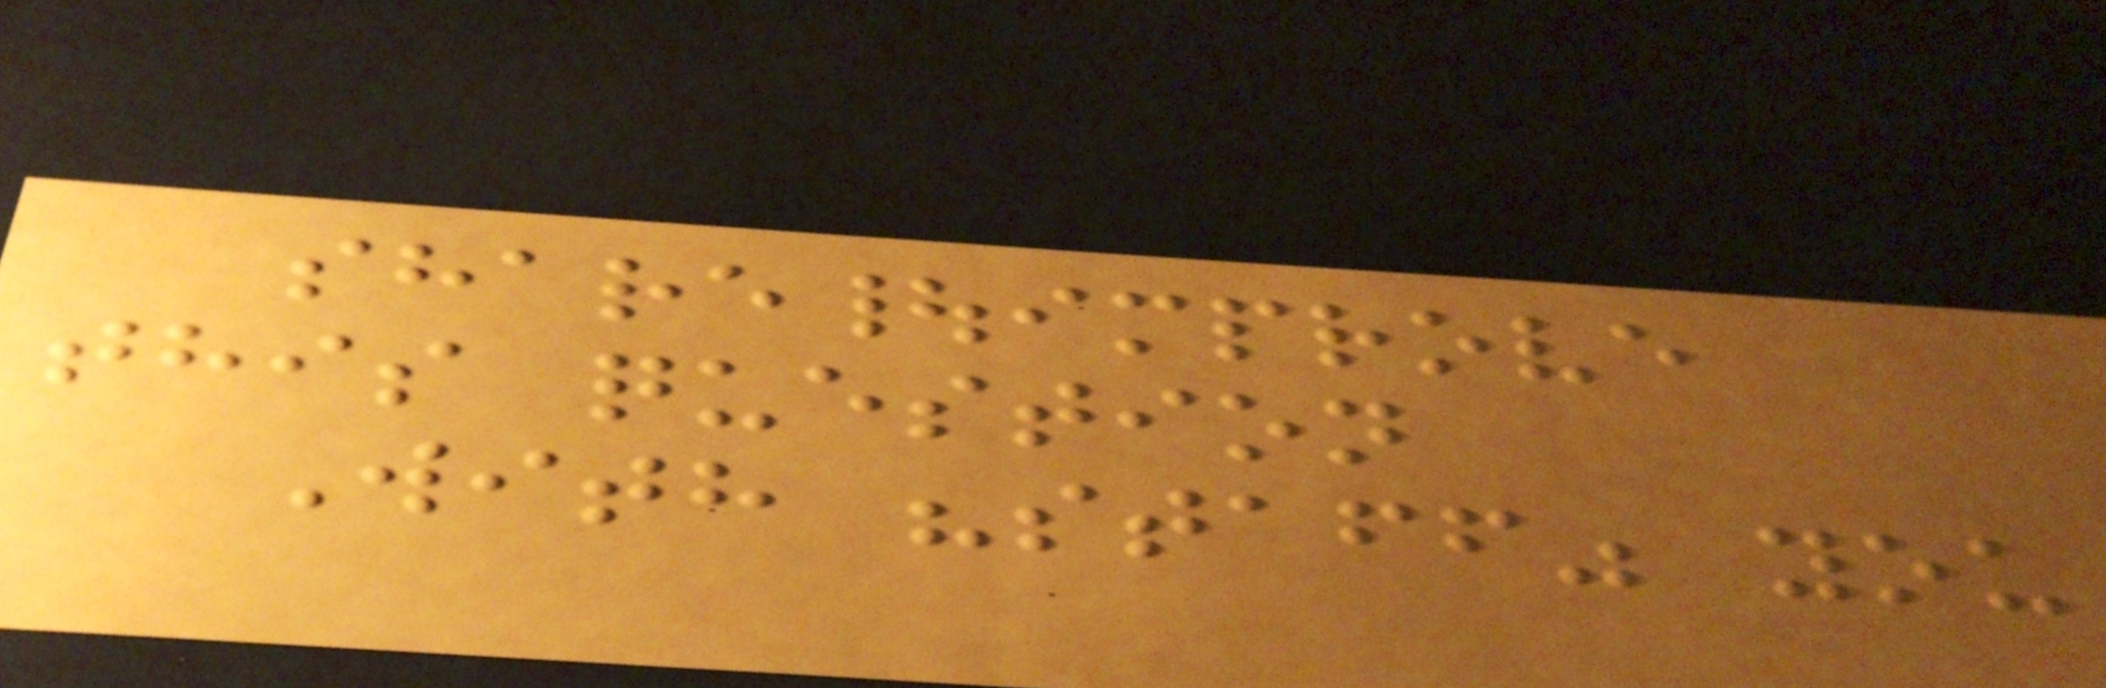share|improve
this question
With "staff" you
